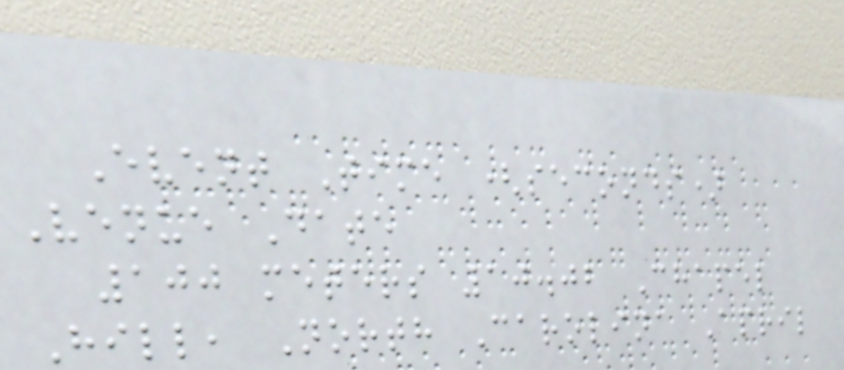Event Time (seconds)
Venue Date
100 meters 10.02 Chapel
Hill, North Carolina April
